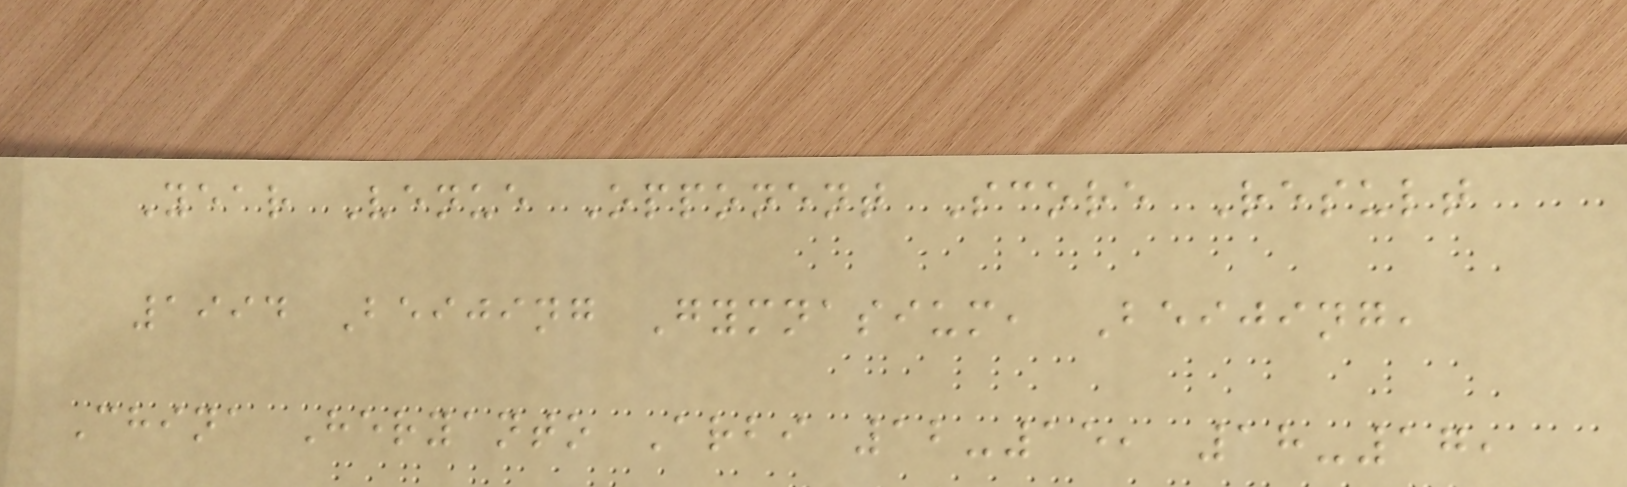Year Venue Opponent Score Result
1994 Beijing Gymnasium, Beijing,
China Heryanto Arbi 12-15, 18-17,
